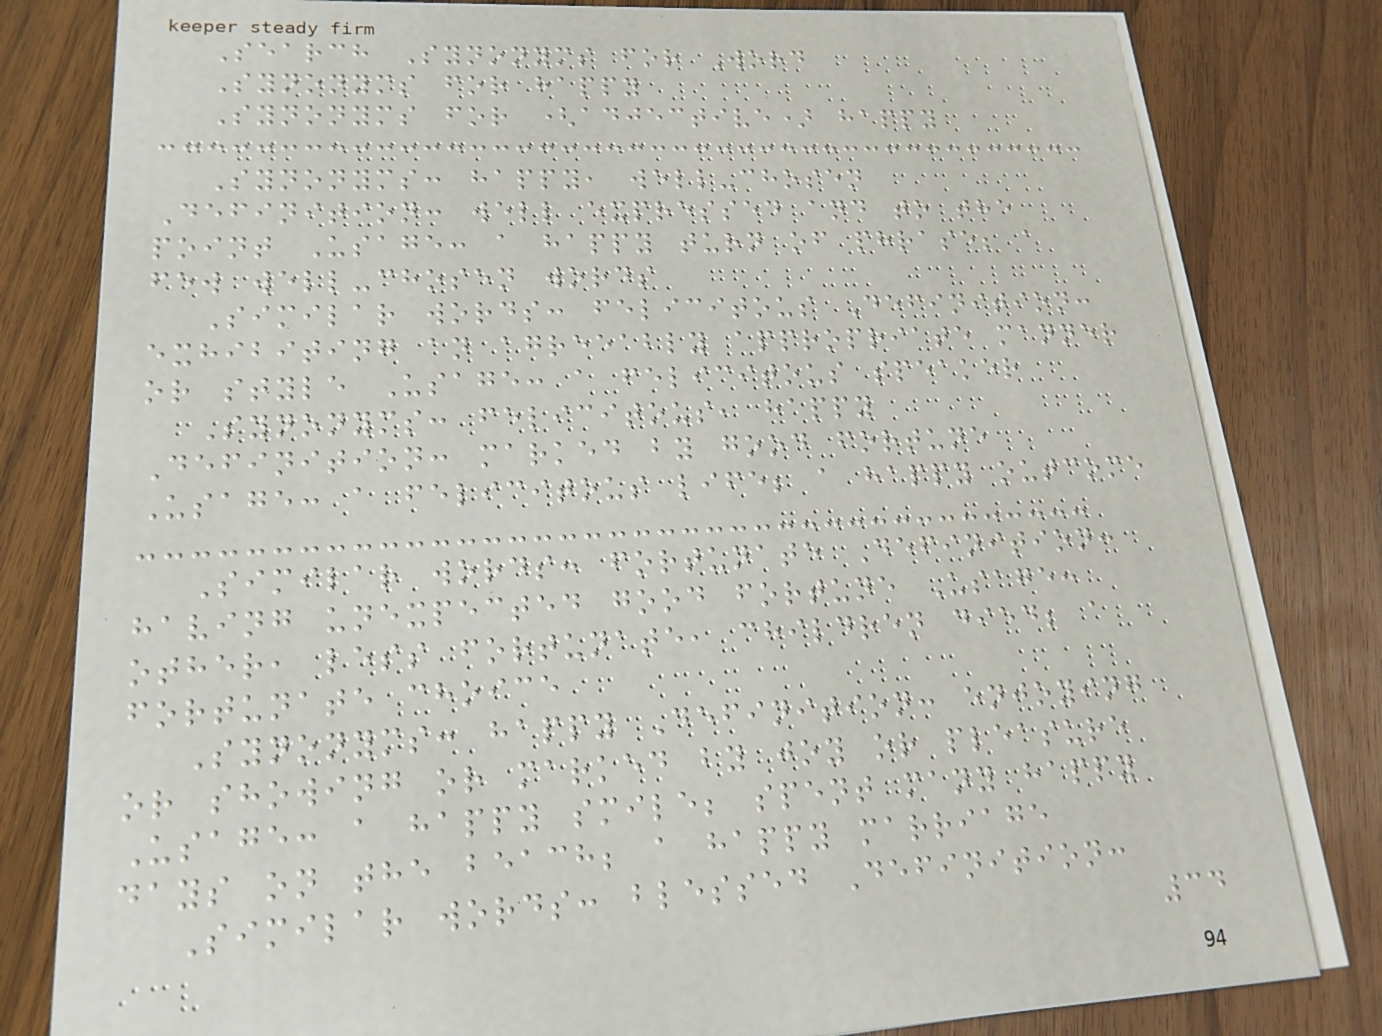Search Synonyms for Word
Synonyms for happy
Synonyms for (adjective) happy
Synonyms: happy, well-chosen
Definition: well expressed and to the
point Usage: a happy turn of phrase; a
few well-chosen words
Similar words: felicitous Definition:
exhibiting an agreeably appropriate manner
or style Usage: a felicitous speaker
Synonyms: felicitous, happy
Definition: marked by good fortune
Usage: a felicitous life; a happy outcome
Similar words: fortunate Definition:
having unexpected good fortune Usage:
other, less fortunate, children died; a
fortunate choice
Synonyms: happy Definition: enjoying
or showing or marked by joy or pleasure
Usage: a happy smile; spent many happy
days on the beach; a happy marriage
Similar words: blessed Definition:
34
